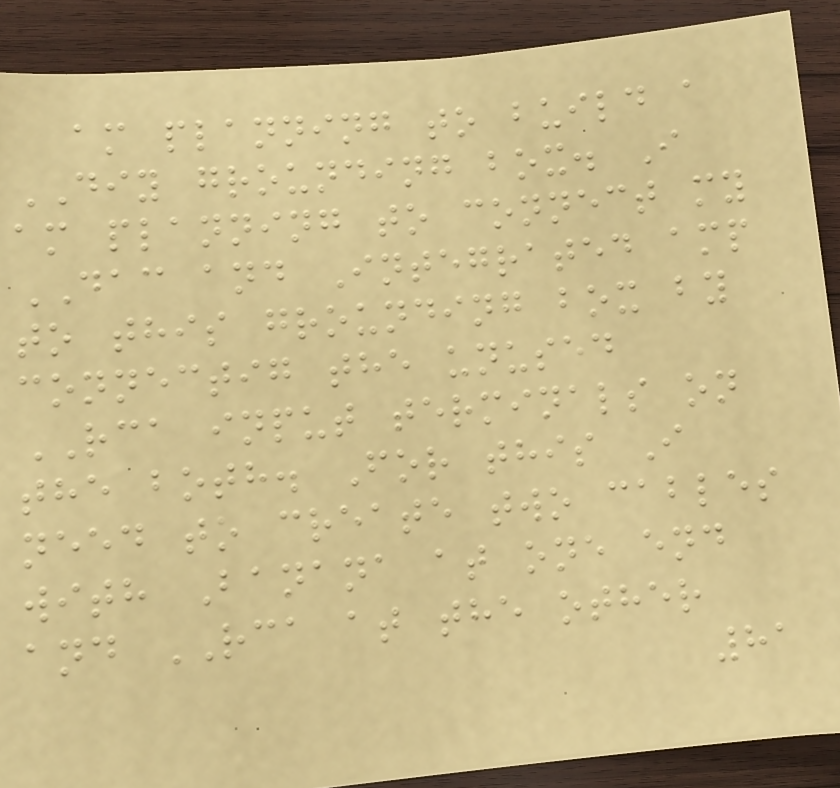am planning to build a
DIY grounding box. I
am planning to connect my
DAC and Integrated amp
to this grounding box by
connectig the unused
RCA input terminals on
the both. For this I
need to create two cables
with Banana at one end
and RCA at the other
81
